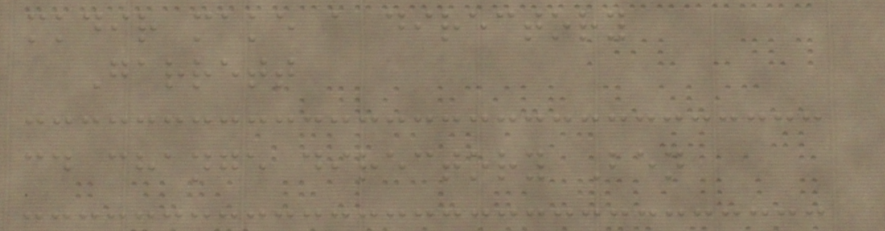mkdir make a directory
Garrett
cd change directory Ben
